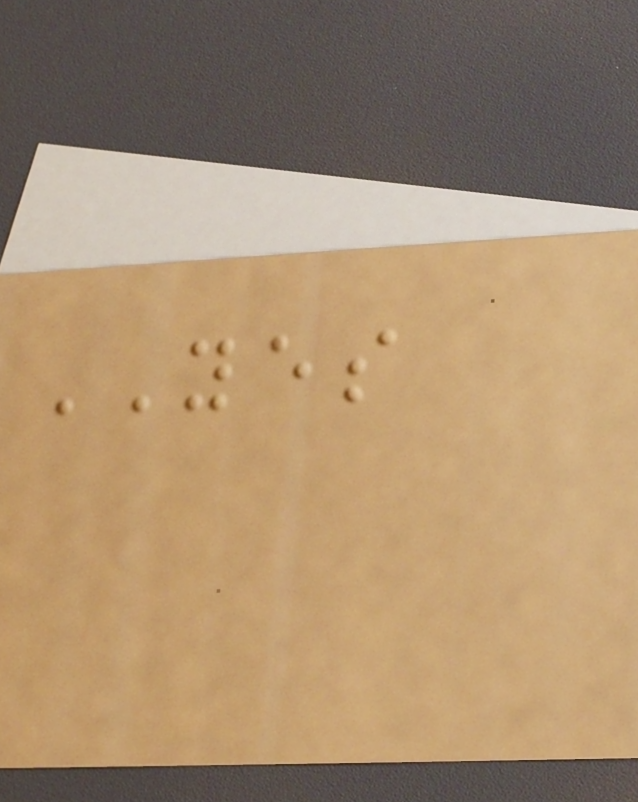YES
